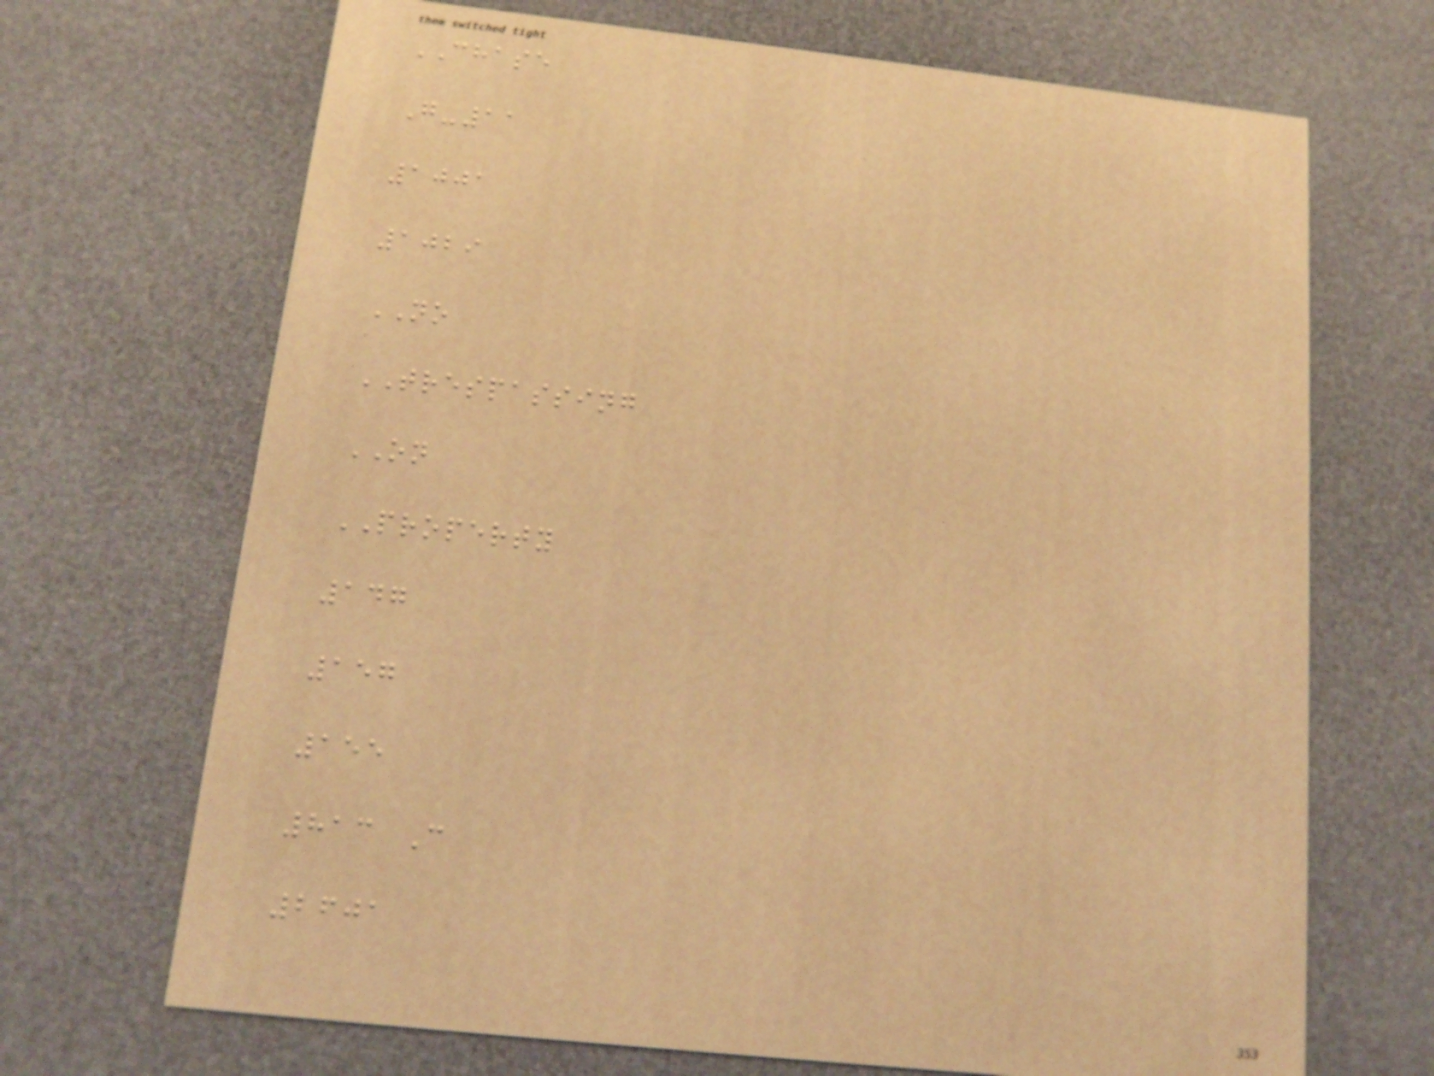CHASE
G-11
1001
1029
NO
TRESPASSING
ON
PROPERTY
147
157
155
813 C
2601
